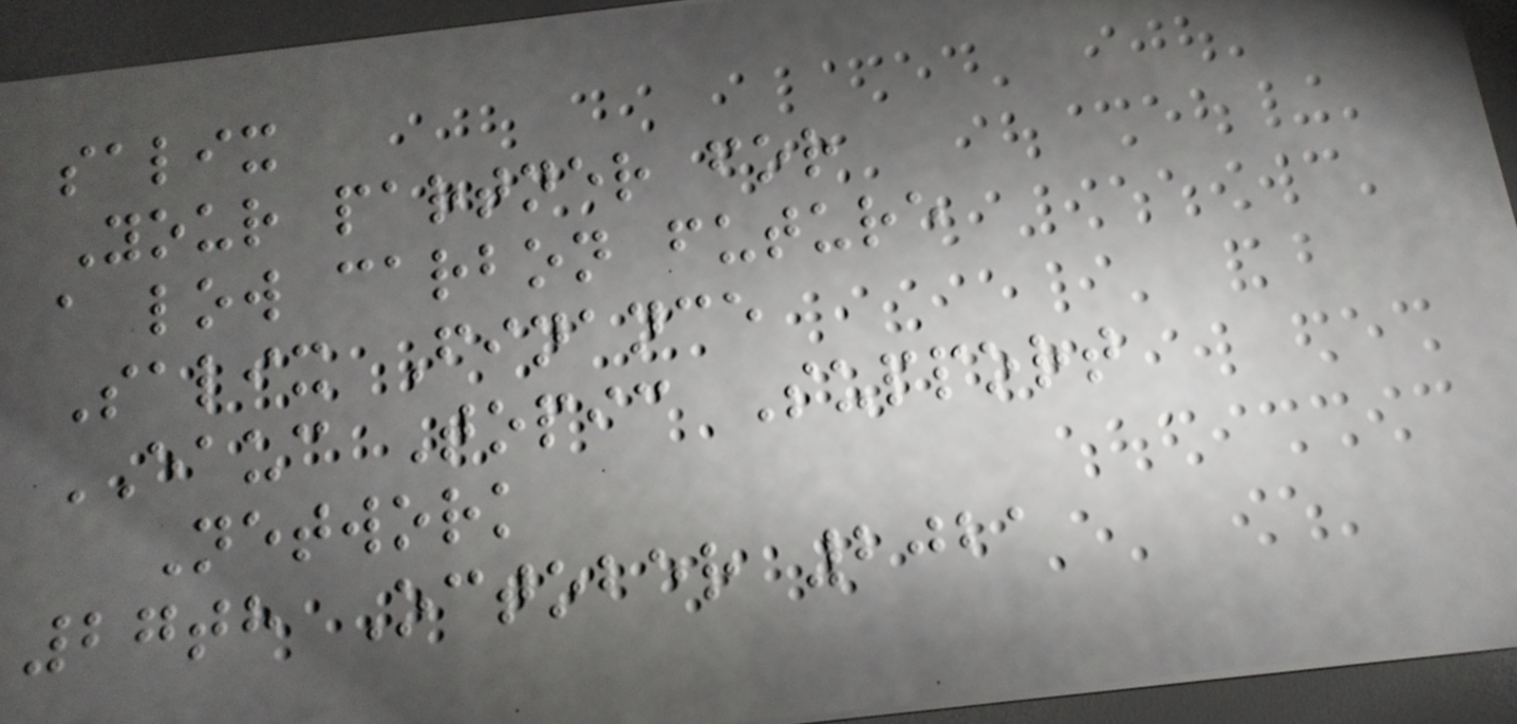salix
Your partner for
a low carbon future
Salix Finance
EAUC Topic Support
Network
27th October 2021
